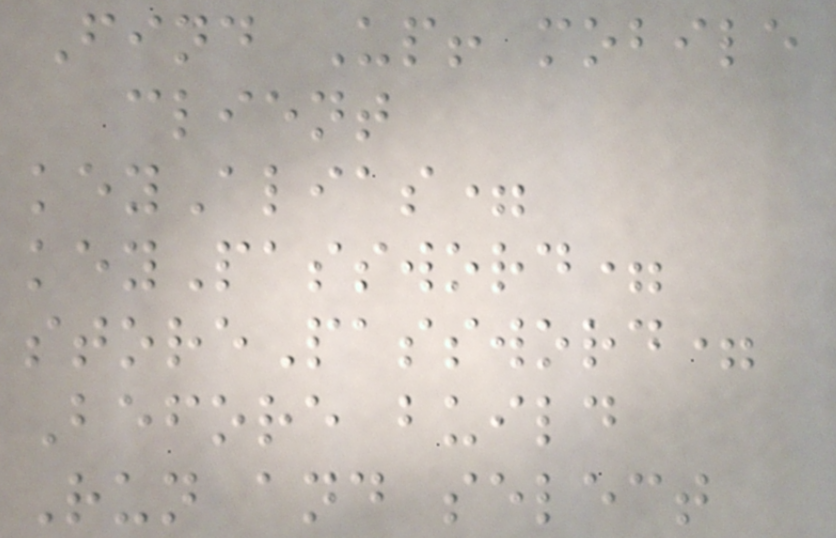Find Up! mobile
client
keyAlias=
keyPassword=
storePassword=
Before build
Run and select
